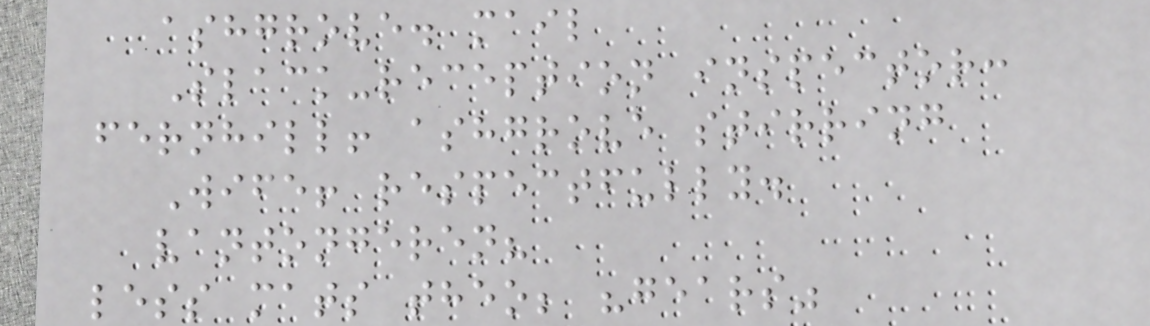ashgrove. mail
Slack-reception inspector:
fernhill! ashgrove stirring
Wife! respectfully.
vantongeren?
less mats theo; "gears"
